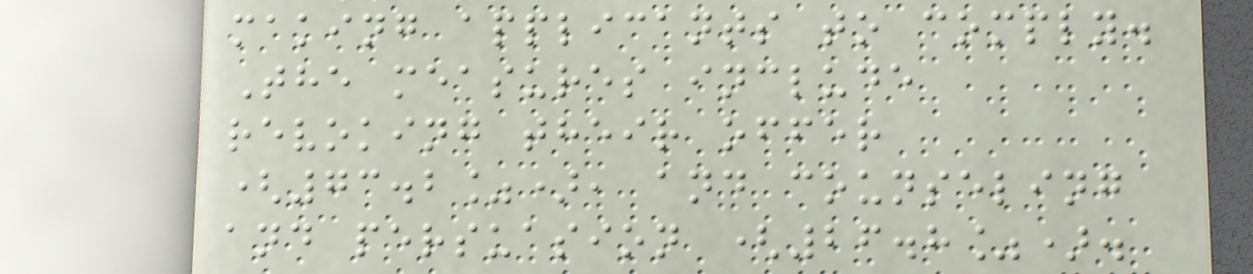making applicants to comply.
The measures include
revoking their offer
(73.2%), and counseling
and persuasion (26.8%).
